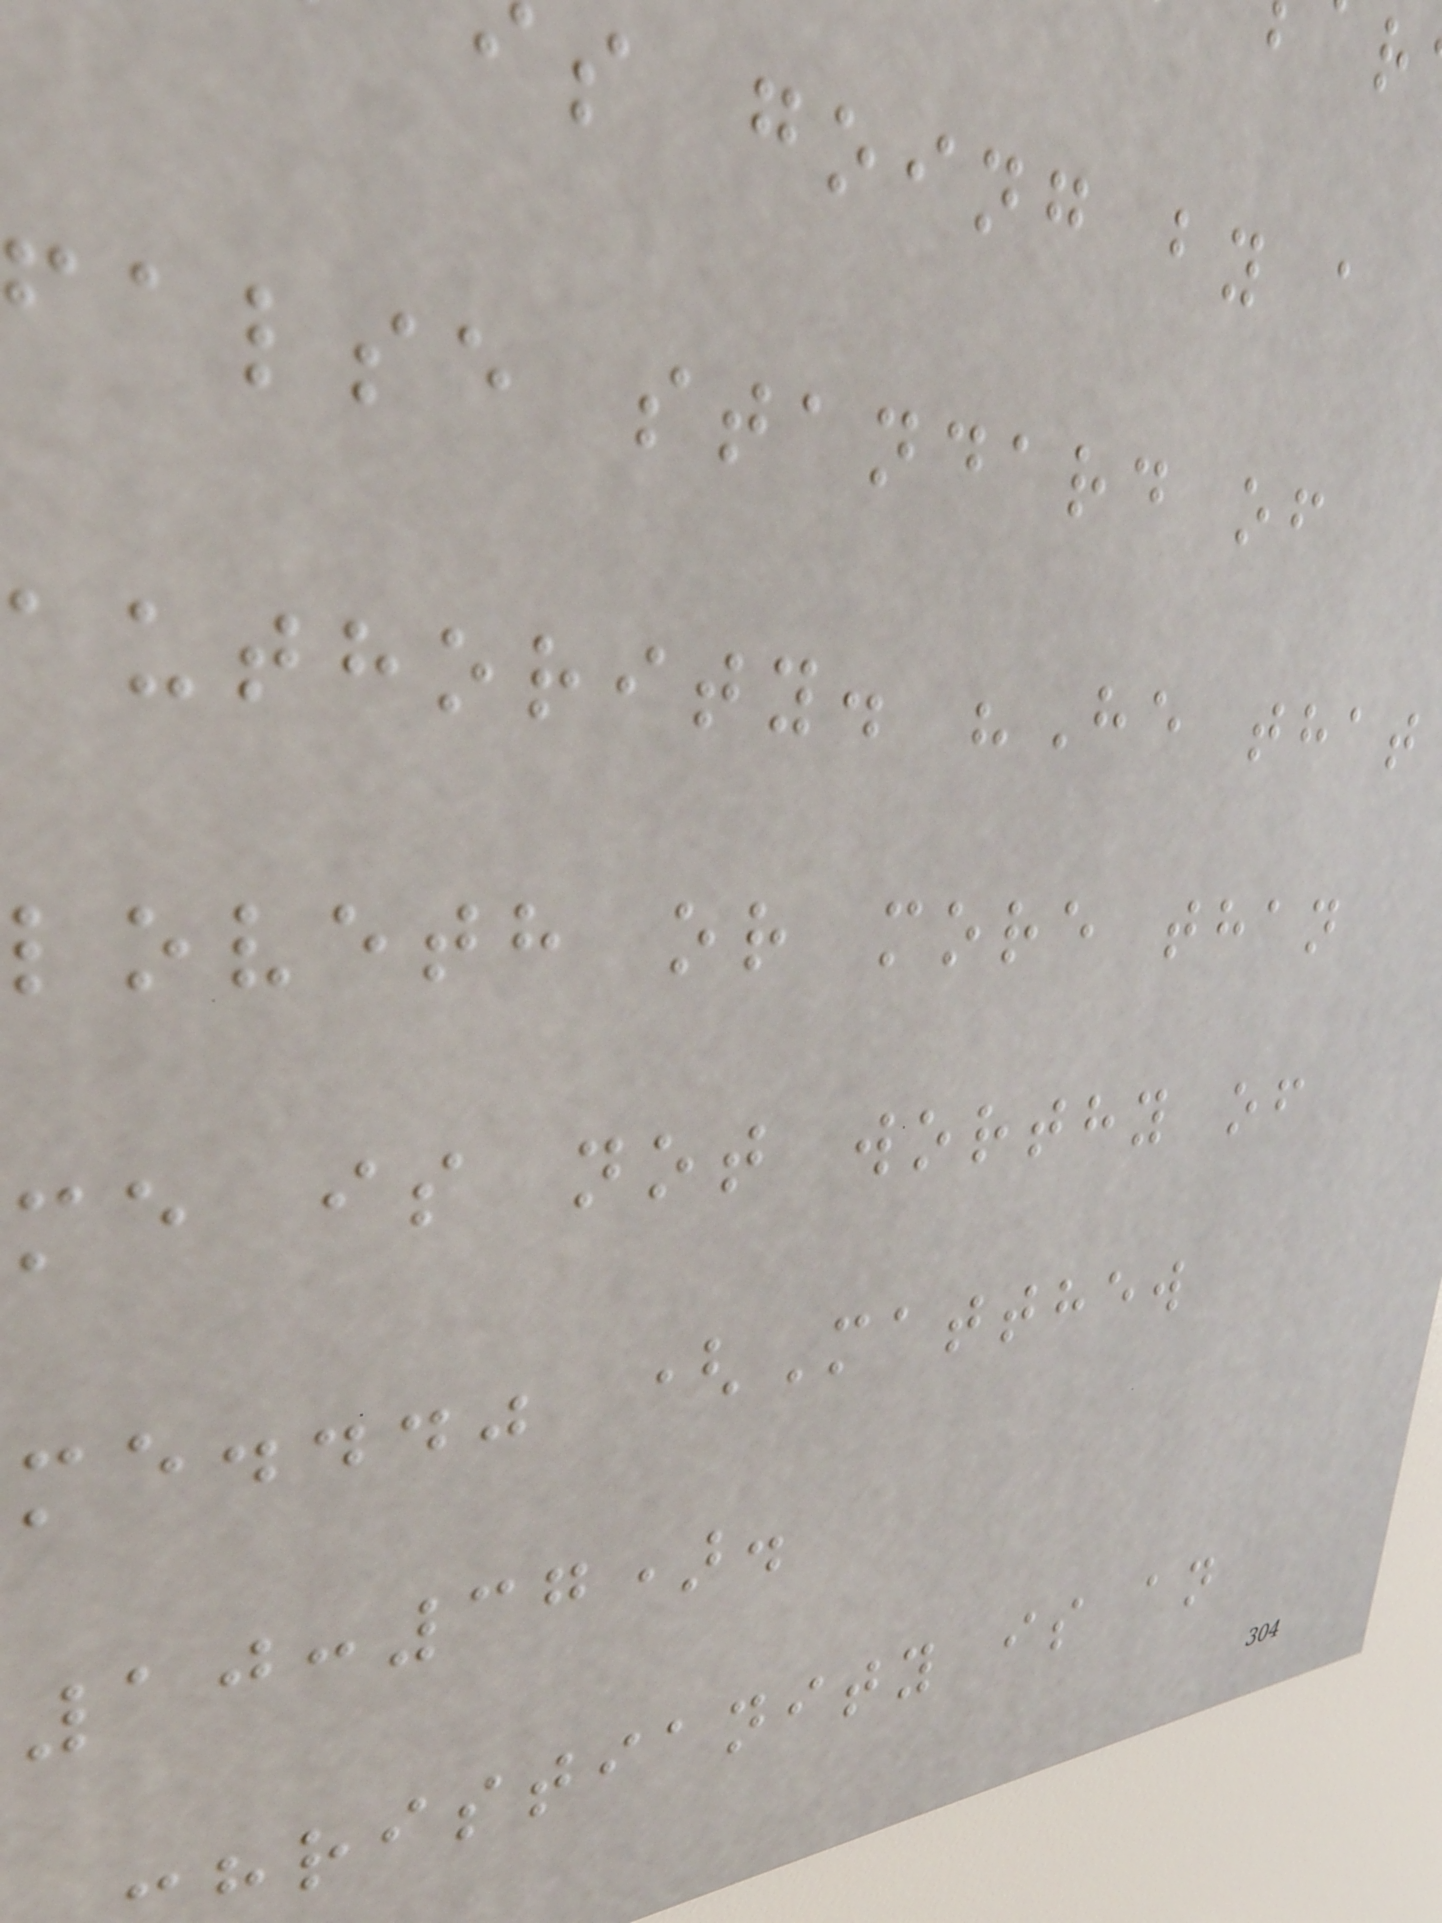s going by a
false standard of
authority. "He that
loveth or more than
me is not worthy of
me..." (Matthew
10:37).
hristianity is an
